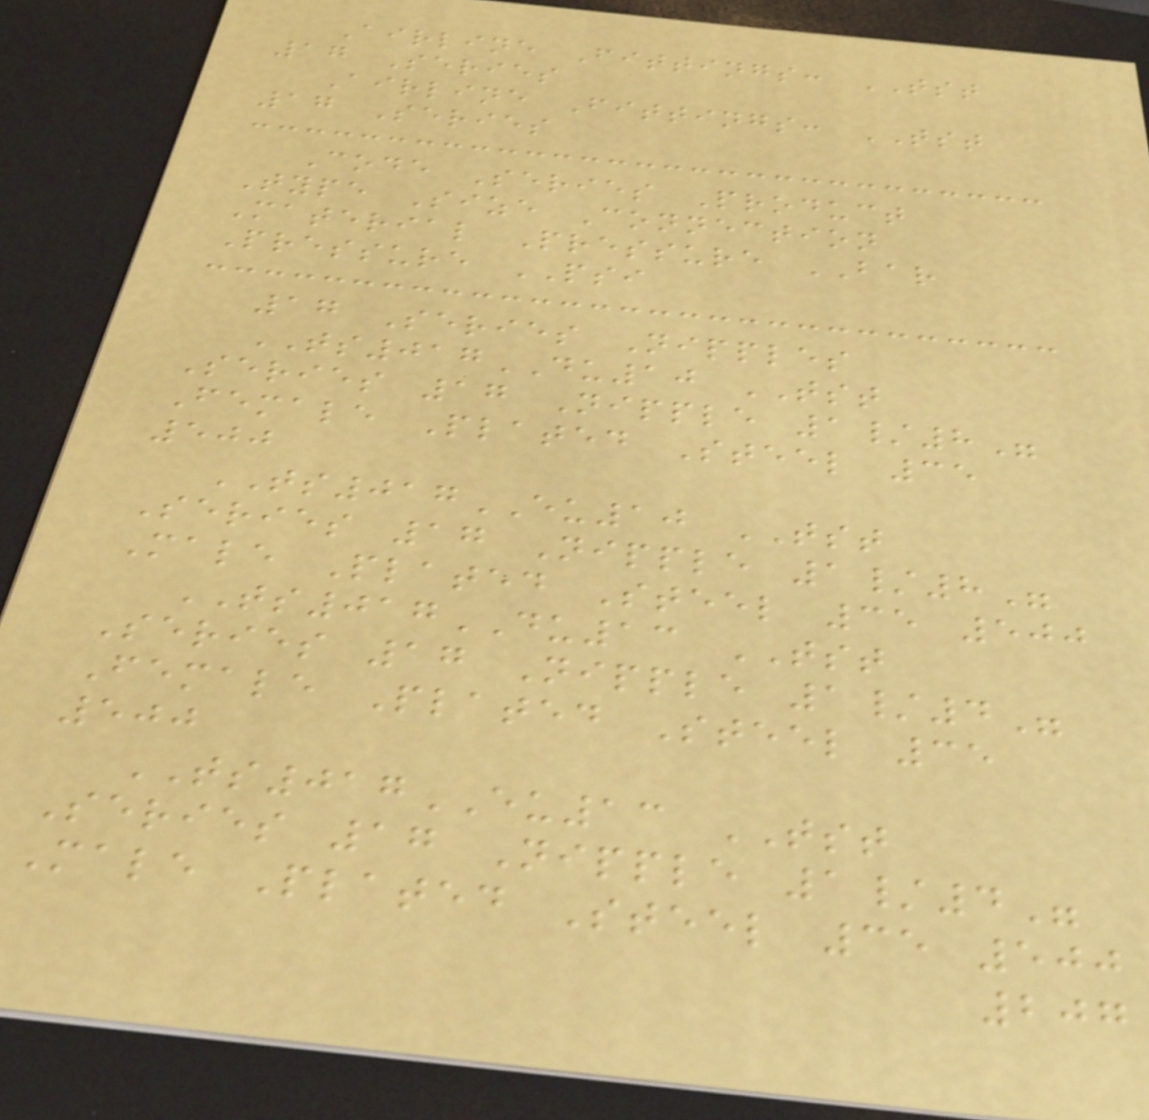Airline Fittings: TST
17 Series
Airline Fittings: TST
17 Series
Code Series Product
Type Size Connection
Material Pressure BAR
Pressure PSI
17 Series Nipples
TS017DU10 TST
Series 17 Nipple 1/8"
Female Plated Steel 35
500
TS017EU10 TST
Series 17 Nipple 1/8"
Male Plated Steel 35 500
TS017DU13 TST
Series 17 Nipple 1/4"
Female Plated Steel 35
500
TS017EU13 TST
Series 17 Nipple 1/4"
Male Plated Steel 35 500
207
